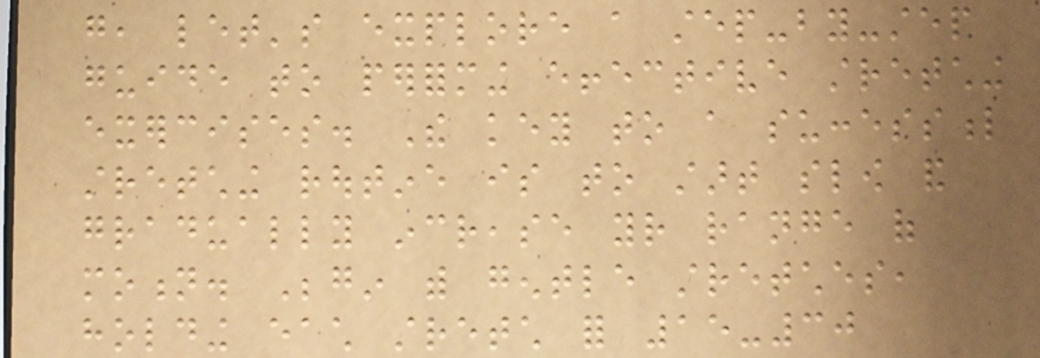go, let's explore a step-by-step
guide to performing effective stretching
exercises. The key to a successful
stretching routine is to start slow and
gradually increase your range of
motion. Begin with gentle stretches,
holding each stretch for 15-30
